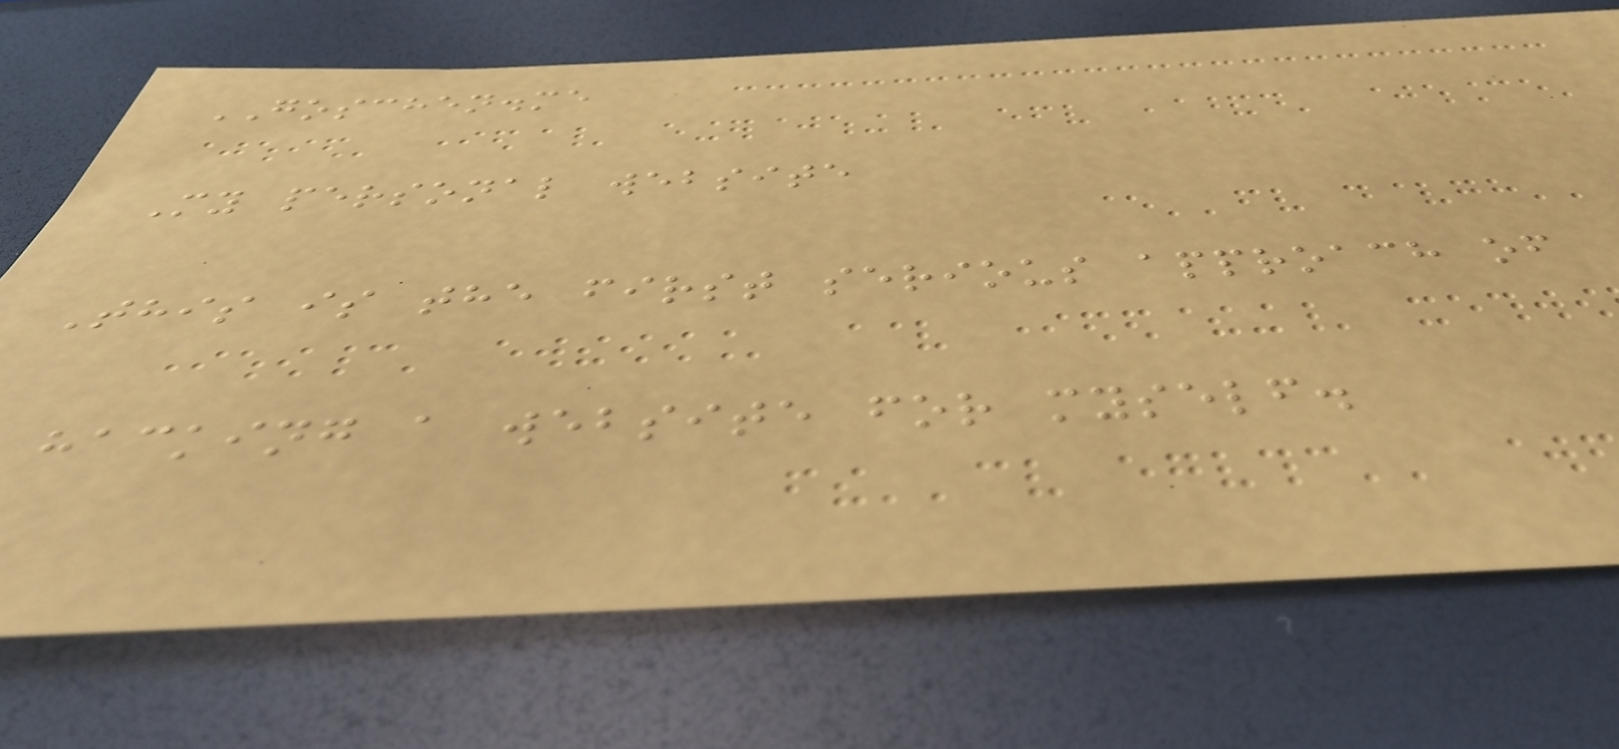GOSCHEN.me
My personal website
This is the first serious approach of
hacking a website for myself.
